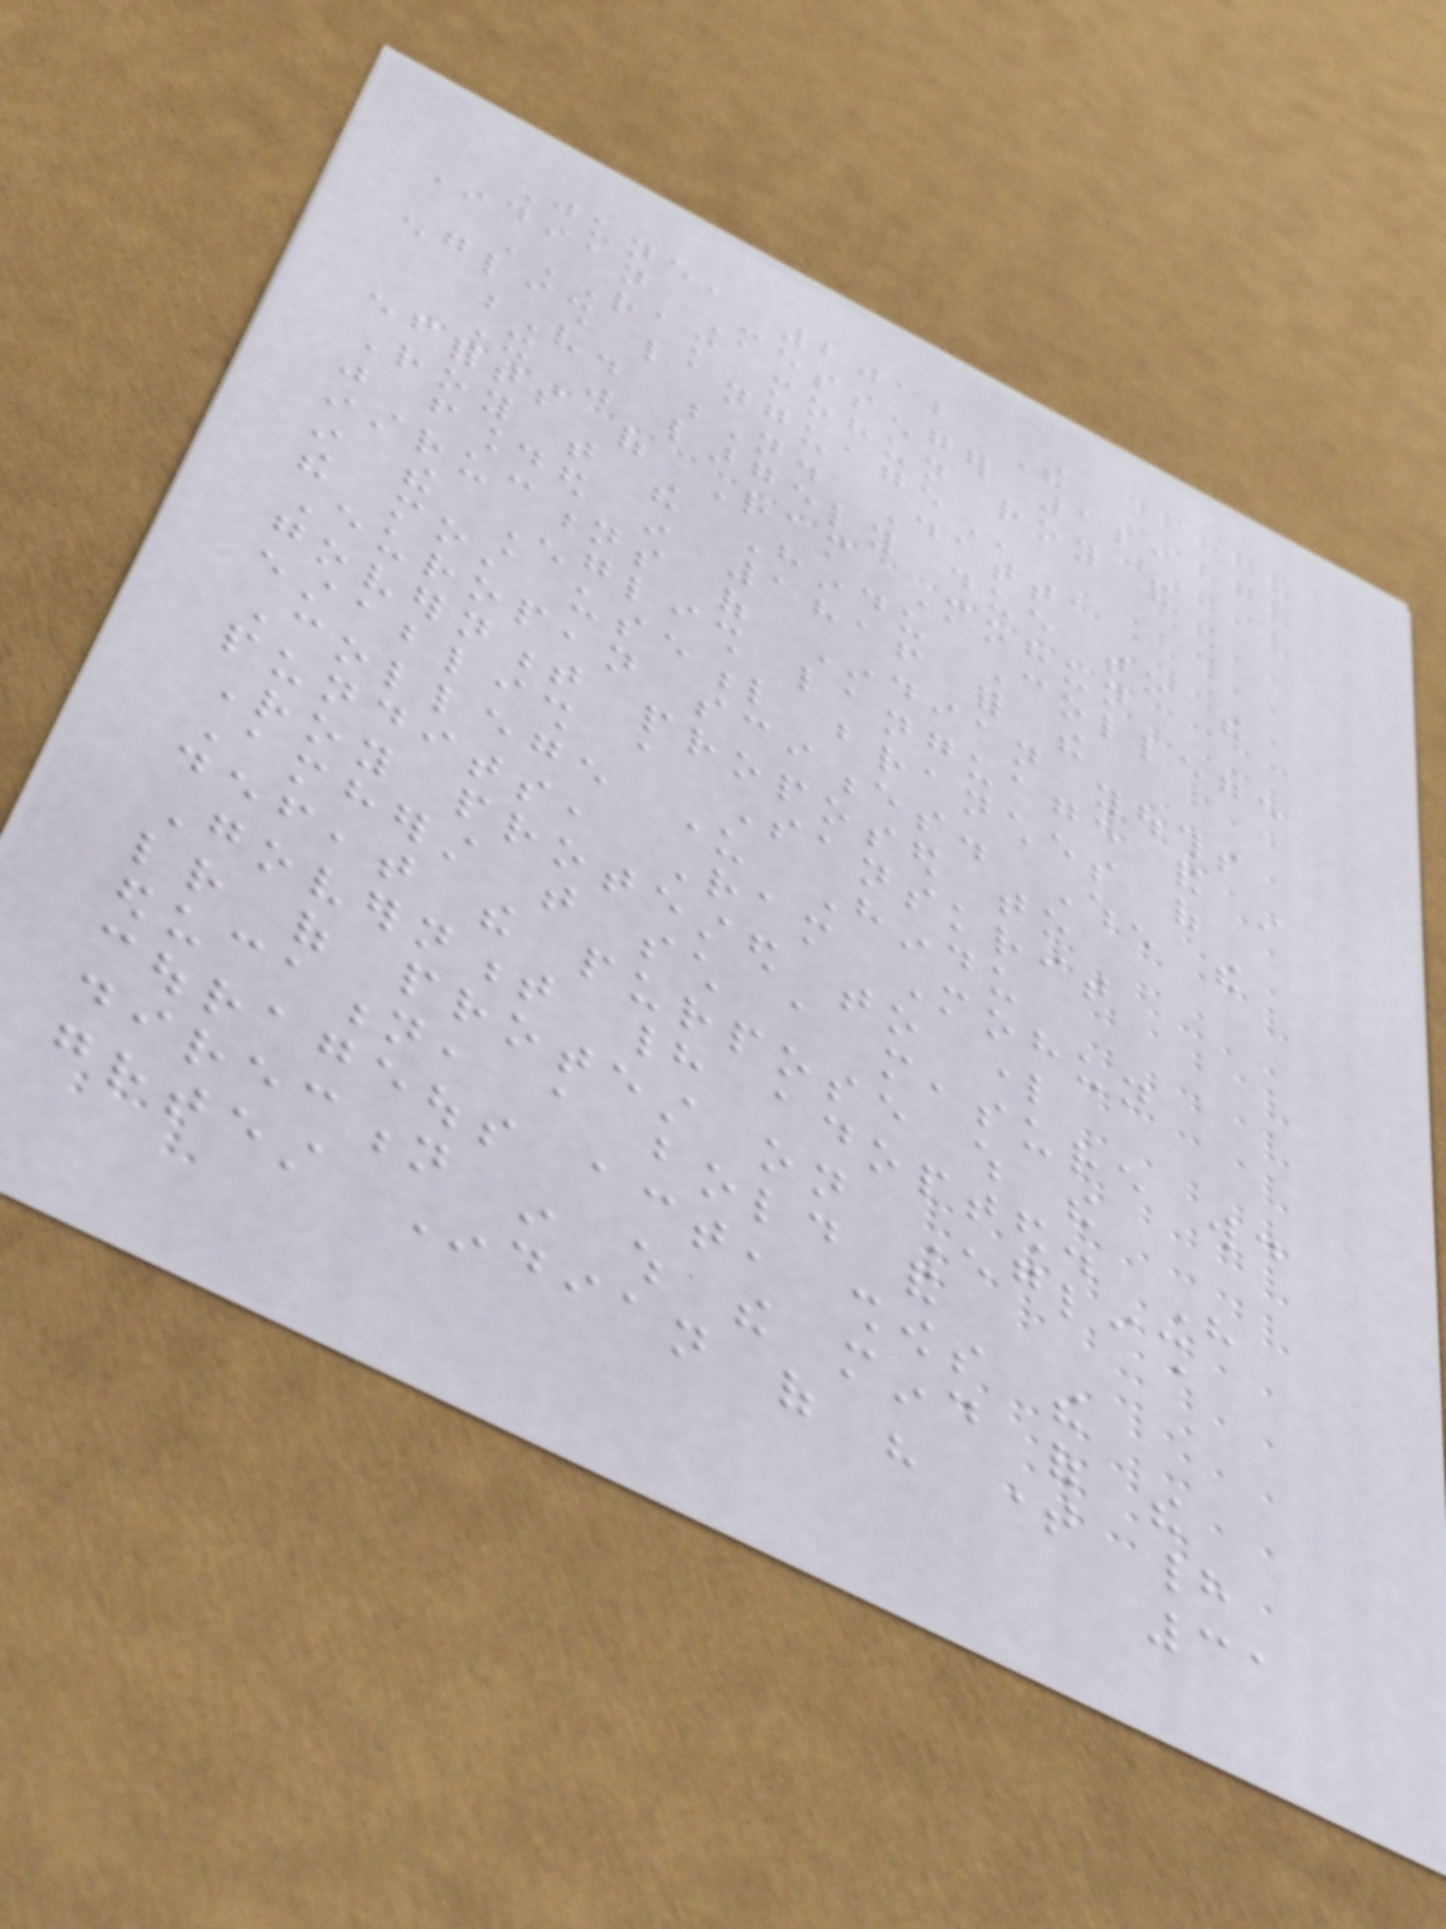June, 2012 The
Indian Messenger 121
RAM MOHUN ROY AND
ENGLISH LANGUAGE
V. N. Datta
It was largely due to the
efforts of Ram Mohun
Roy that the Hindu College
was founded in 1816 for the
instructions of Indian youths
in the English language and in
the most useful branches of
European sciences. When the
government proposed to
establish a Sanskrit
College under Hindu
pundits, Ram Mohun
Roy protested to lord
Amherst that such a measure would
defeat the purpose which the
Government had adopted. His
letter of protest on English
education, a bold and
courageous act, shows the
direction in which the mind of the
greatest Indian of his time had
31
